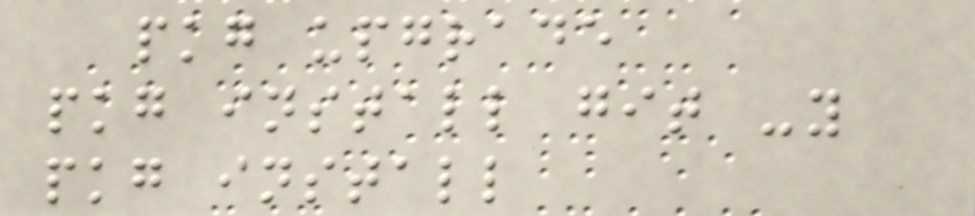pkg upgrade
pkg install git -y
pkg install
